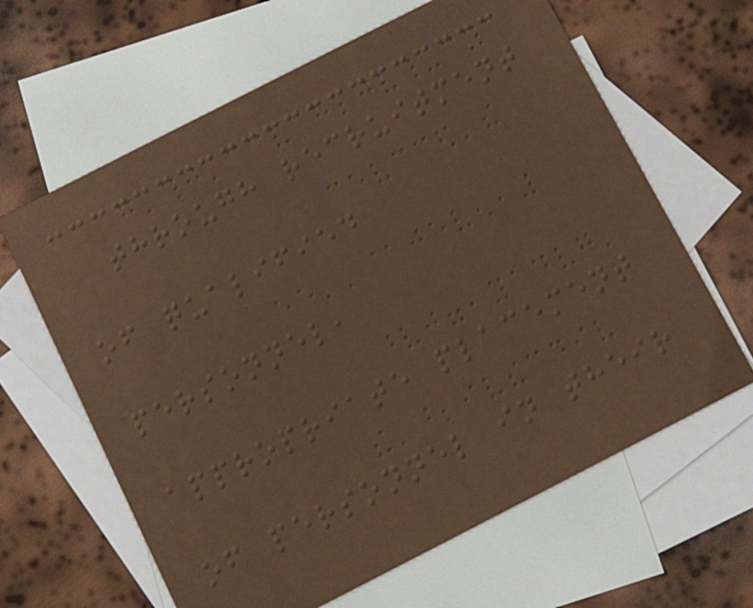through recruitment
of qualified
personnel,
appropriate placement
of personnel in their
